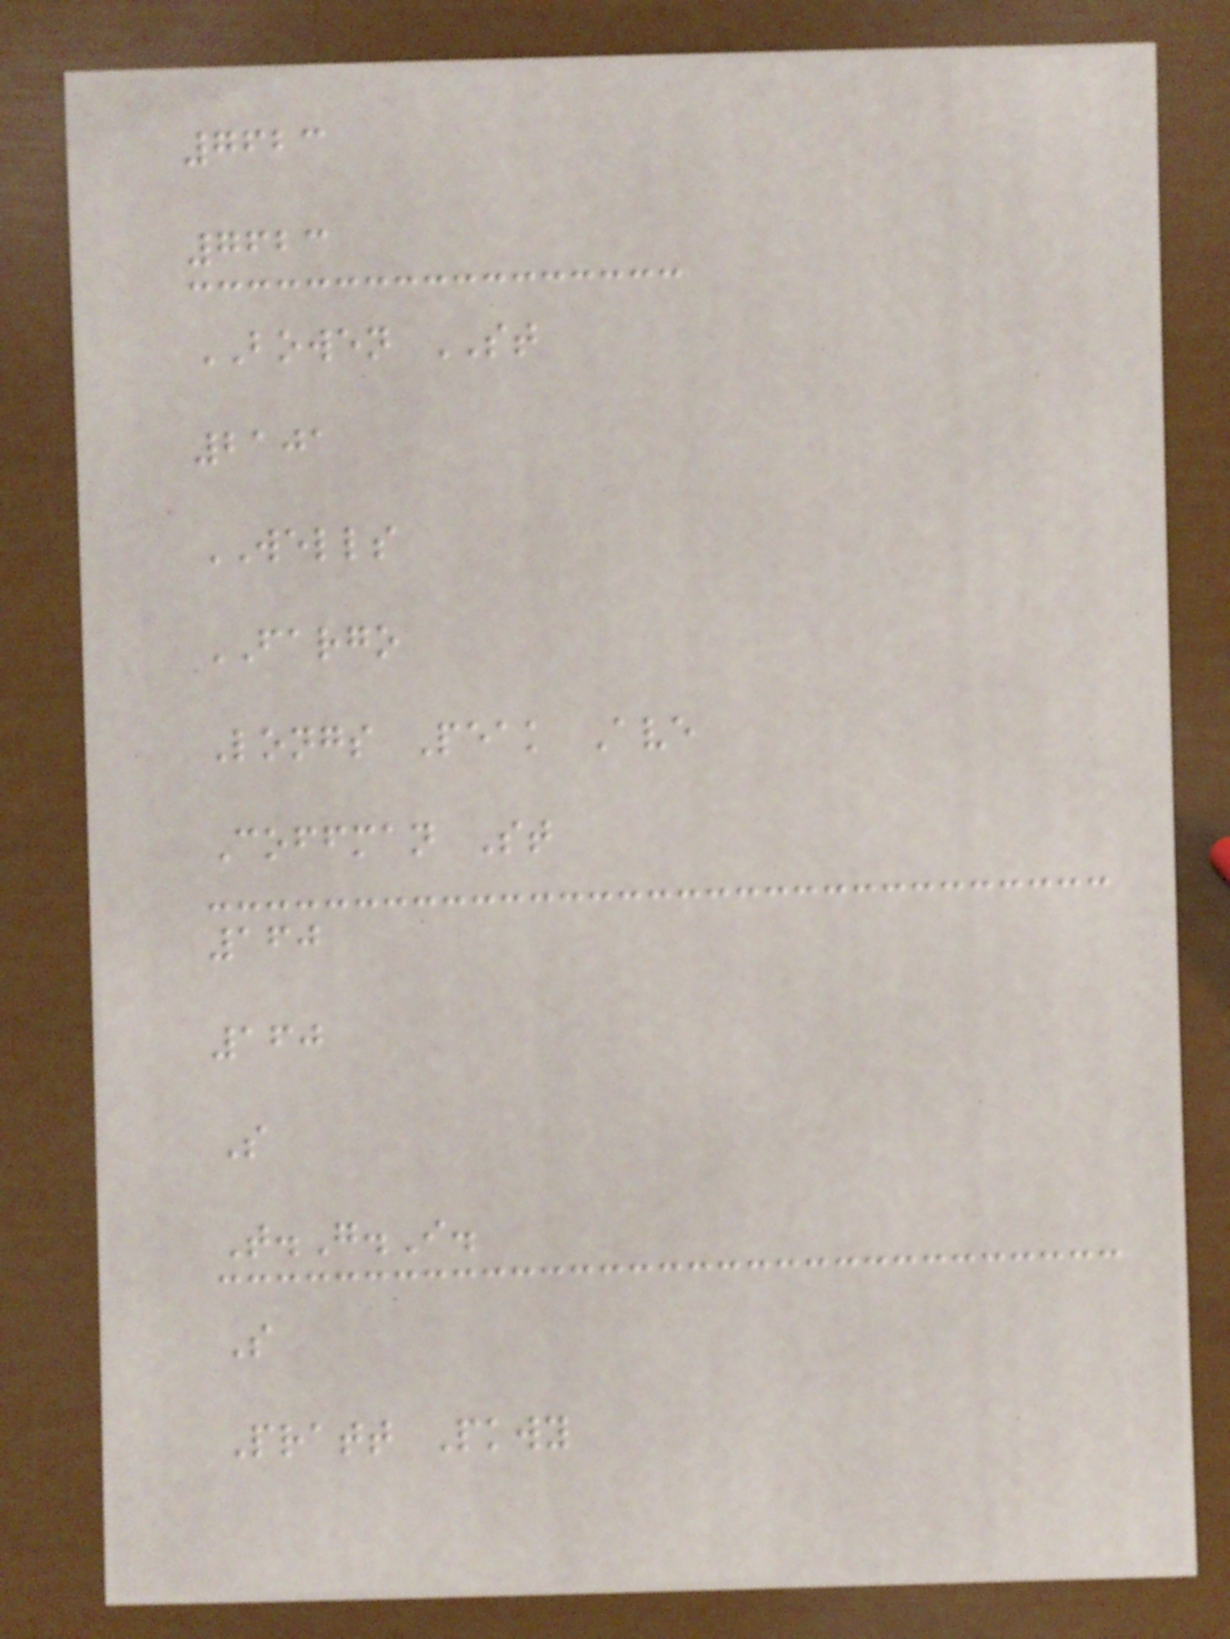7623
7623
BOWEN ST
2101
WELLS
FARGO
Longs Peak Ave
Coffman St
160
160
S
T.G.I.
S
Pratt Pkwy
